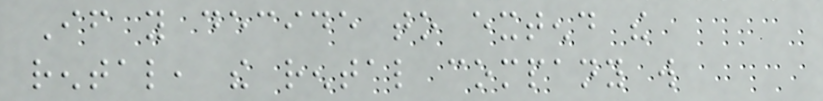If you decide to extend the
rental, the rental company will
